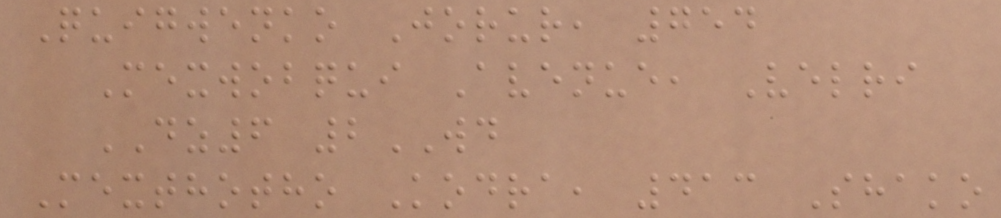Quigwenko Jorur, 754
Mexwobqui Avenue, Velri
DZ6 2WD
Mexthotho Kodra, 413 Shako
